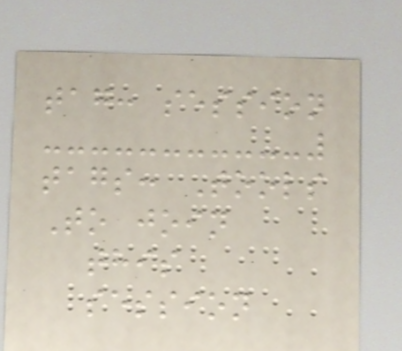tag: session
tags: Tools
To join
this
session
